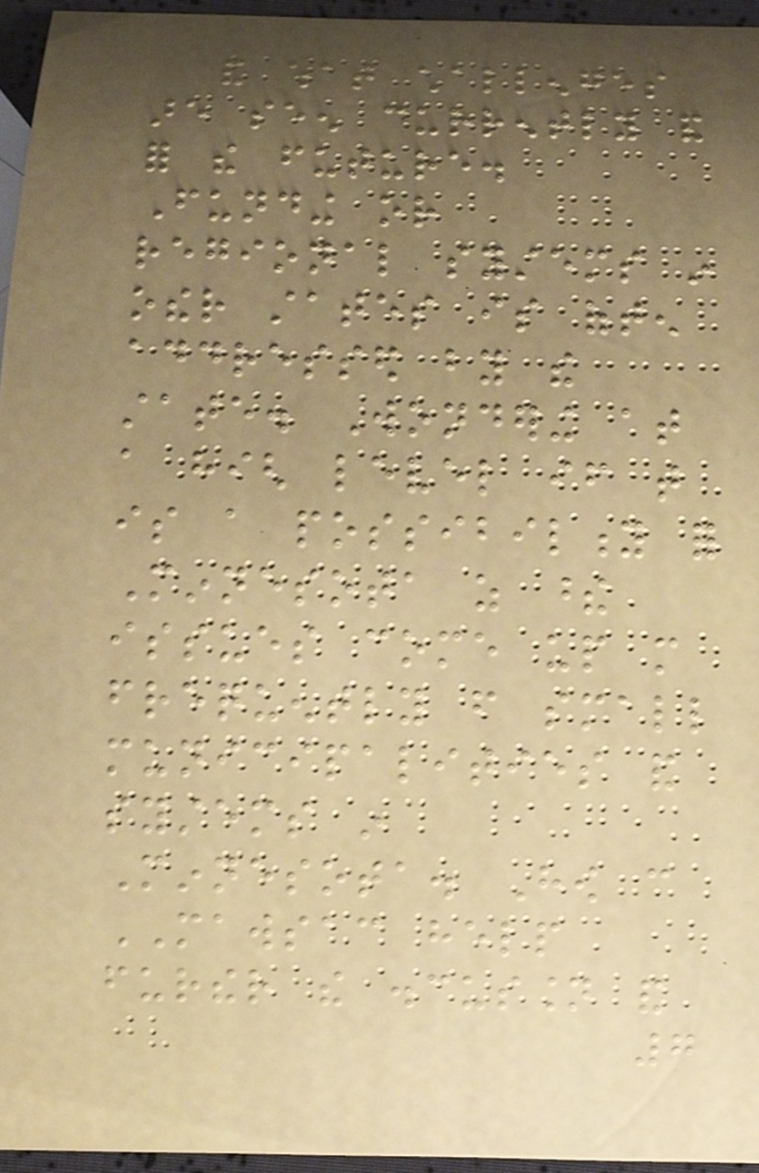and what challenges
are seen currently and
for the future.
Funding or
regional systems in
other states is often
addressed by the
state. Wondering at
a high level if that
is a possibility for
Minnesota as these
issues come up more
frequently from small
municipalities and
systems in
Minnesota. How can
MAWSAC help
further the discussion and
7
